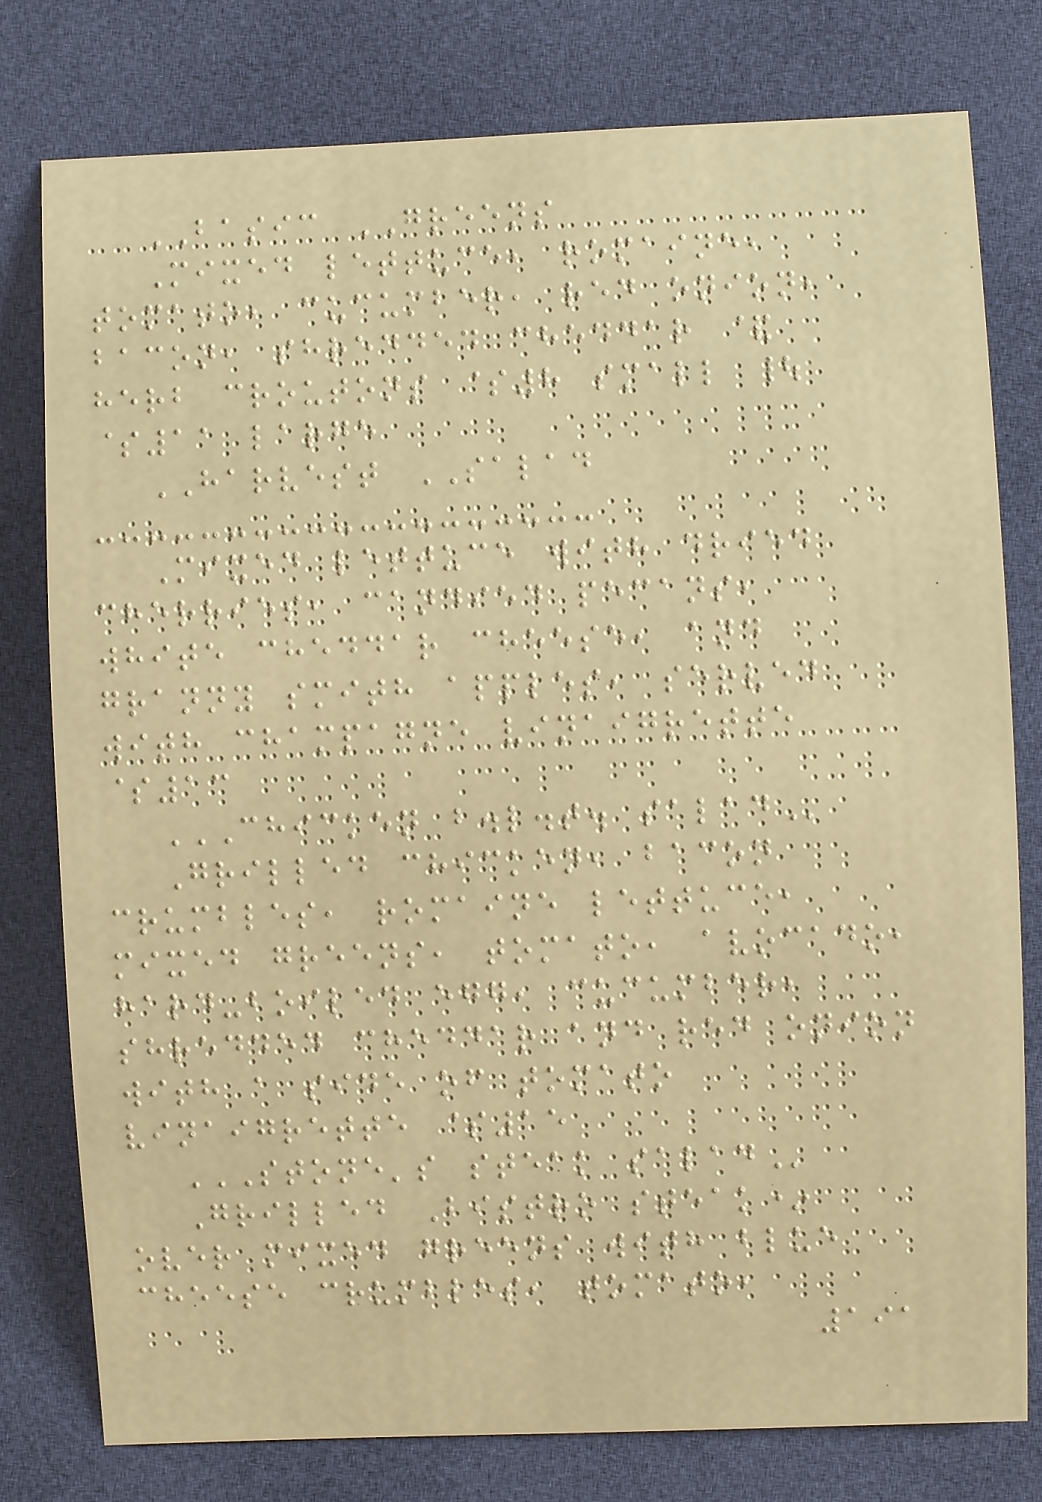BASIC GREENS
Mixed lettuce, romaine,
tomato, cucumber, red onion,
bacon, shredded cheddar &
herb croutons $8 small |
$11 large
HARVEST SALAD
Mixed lettuce with dried
cherries, candied pecans,
white cheddar cheese, and
granny smith apples, served
with champagne vinaigrette
$13
CHICKEN B.L.T. SALAD
Grilled chicken, bacon
crumbles, romaine lettuce,
mixed greens, tomato, avocado,
hard-boiled egg, cucumber,
shredded cheddar and red onion
with a side of tomato
vinaigrette $15
STONE'S STEAK SALAD
Grilled Bistro steak*
over mixed greens with blue
cheese crumbles, tomato,
191
